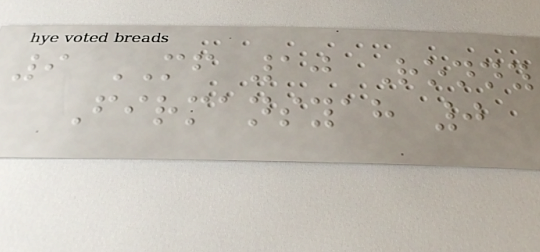9 MF 10 Ronny
Firmansyah 0
